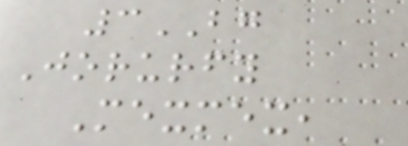3BG
Jorurfy
Mexmex,
